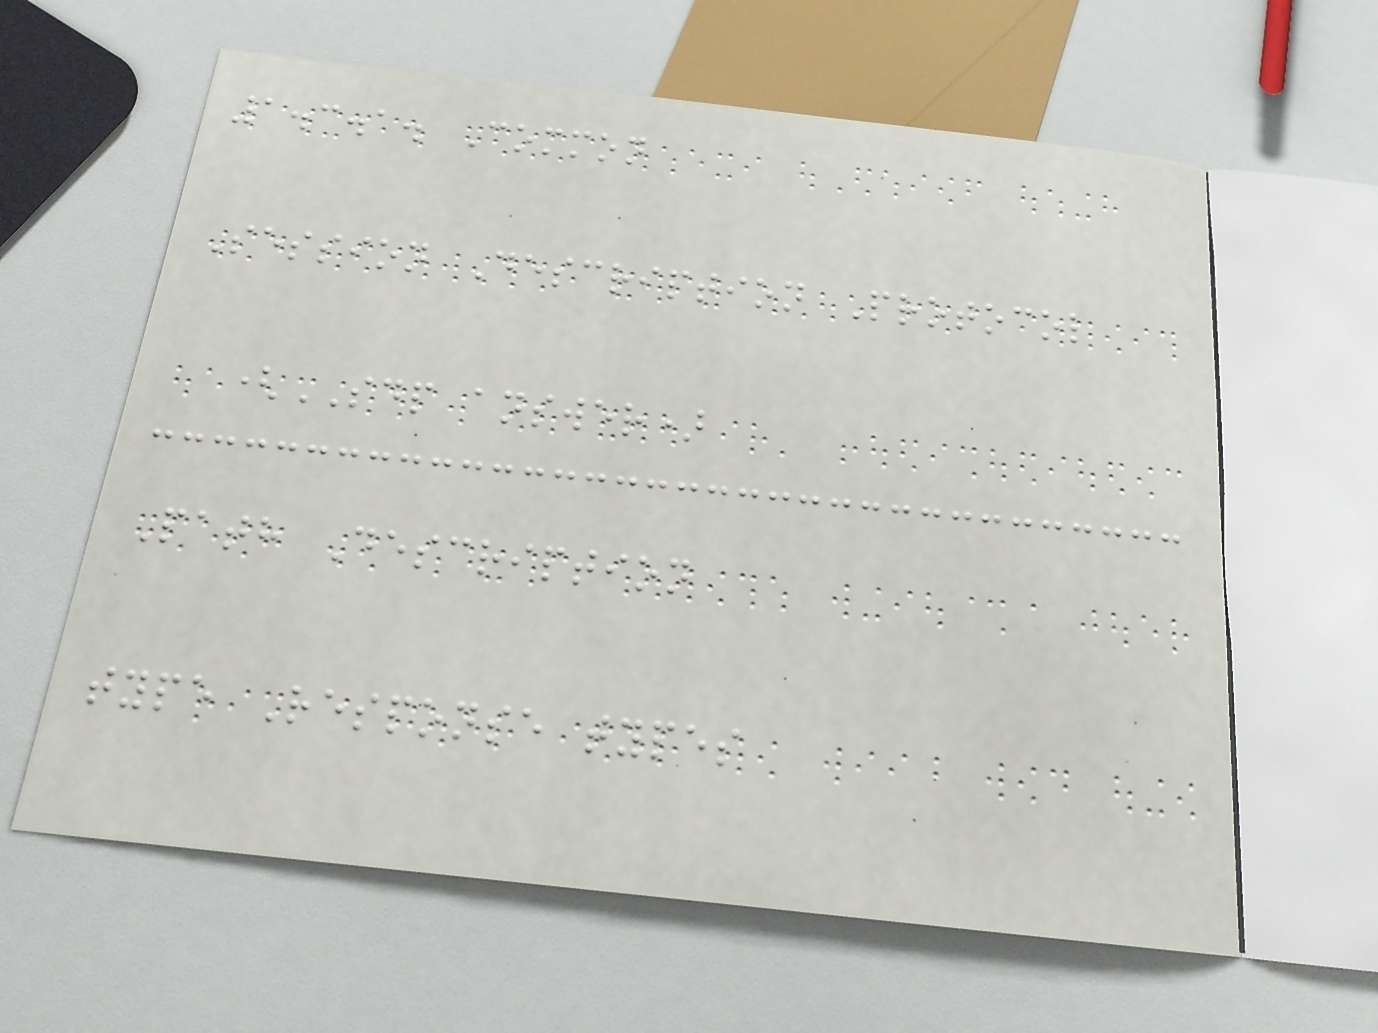1.3.1. Common
Session Description Protocol
(SDP answer)
Path Description
type Response types
